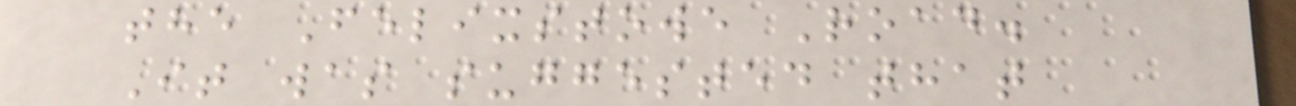the Felixstowe Road.
It was suggested that
